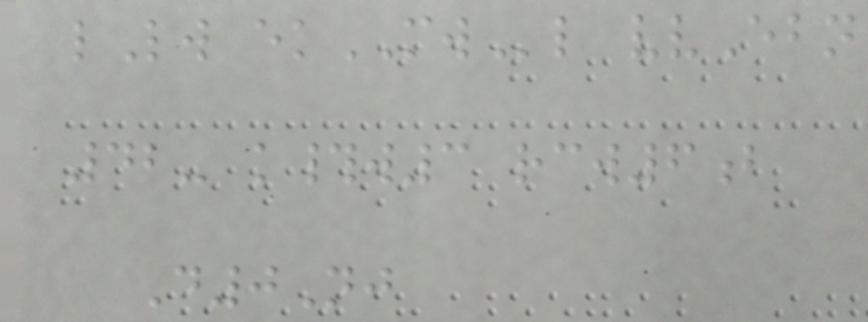lLw ekMWl vvEbn
42- k#w3 rcw6b
D0Nj
